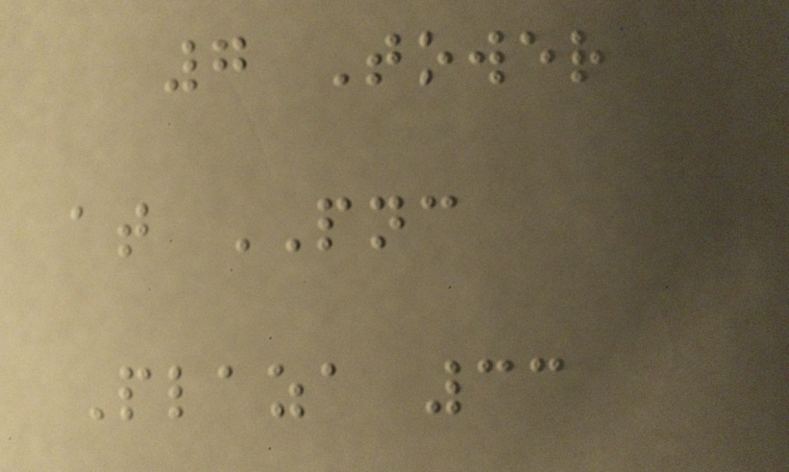7 Tower
at PNC
Plaza 33
